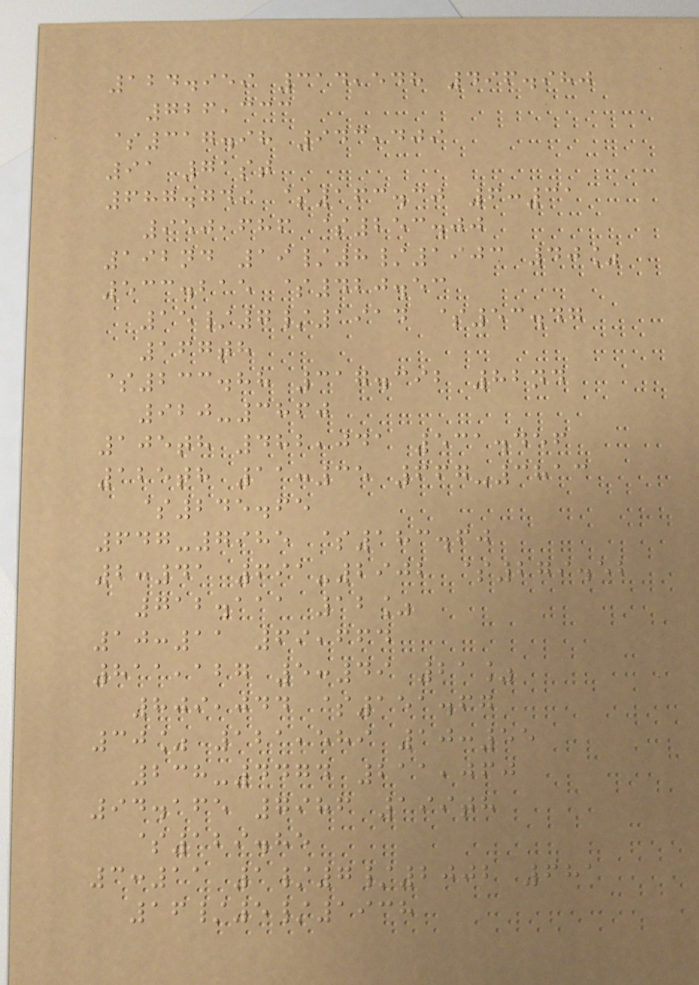124.959 314,548 496.980
726,333
$317.98 943,409
91 71st
687.749 $163.30 6:31
950,686 $253.00
192nd 19/8/1903 40%
533.215 $420.53
15/7/1914 $53.47
167th
$233.88 317.392 82nd
920-3860
105th 482,041 531.456
125th 11:35 667-3813
$245.65
647-7985 $183.60
2:41 691-2902 $279.52
712.111 12%
10:11 69,664
811,127 5:49 21%
809,044 $151.67
30% 121,589 10:55
238-4474 211,060
94.165 7986 199th
$129.85
3:11 1/7/2002 681
16/5/1938
